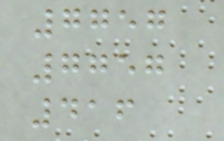7757
7757
416
